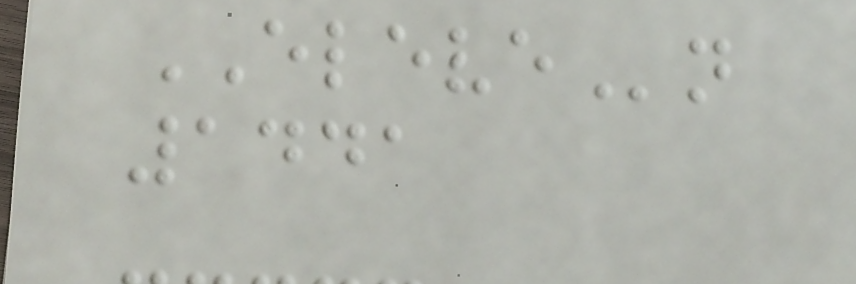ELEVEn
1441
